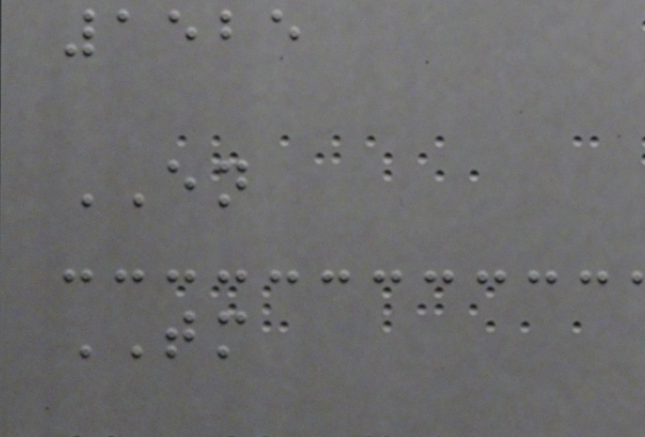1525
EN
TM
